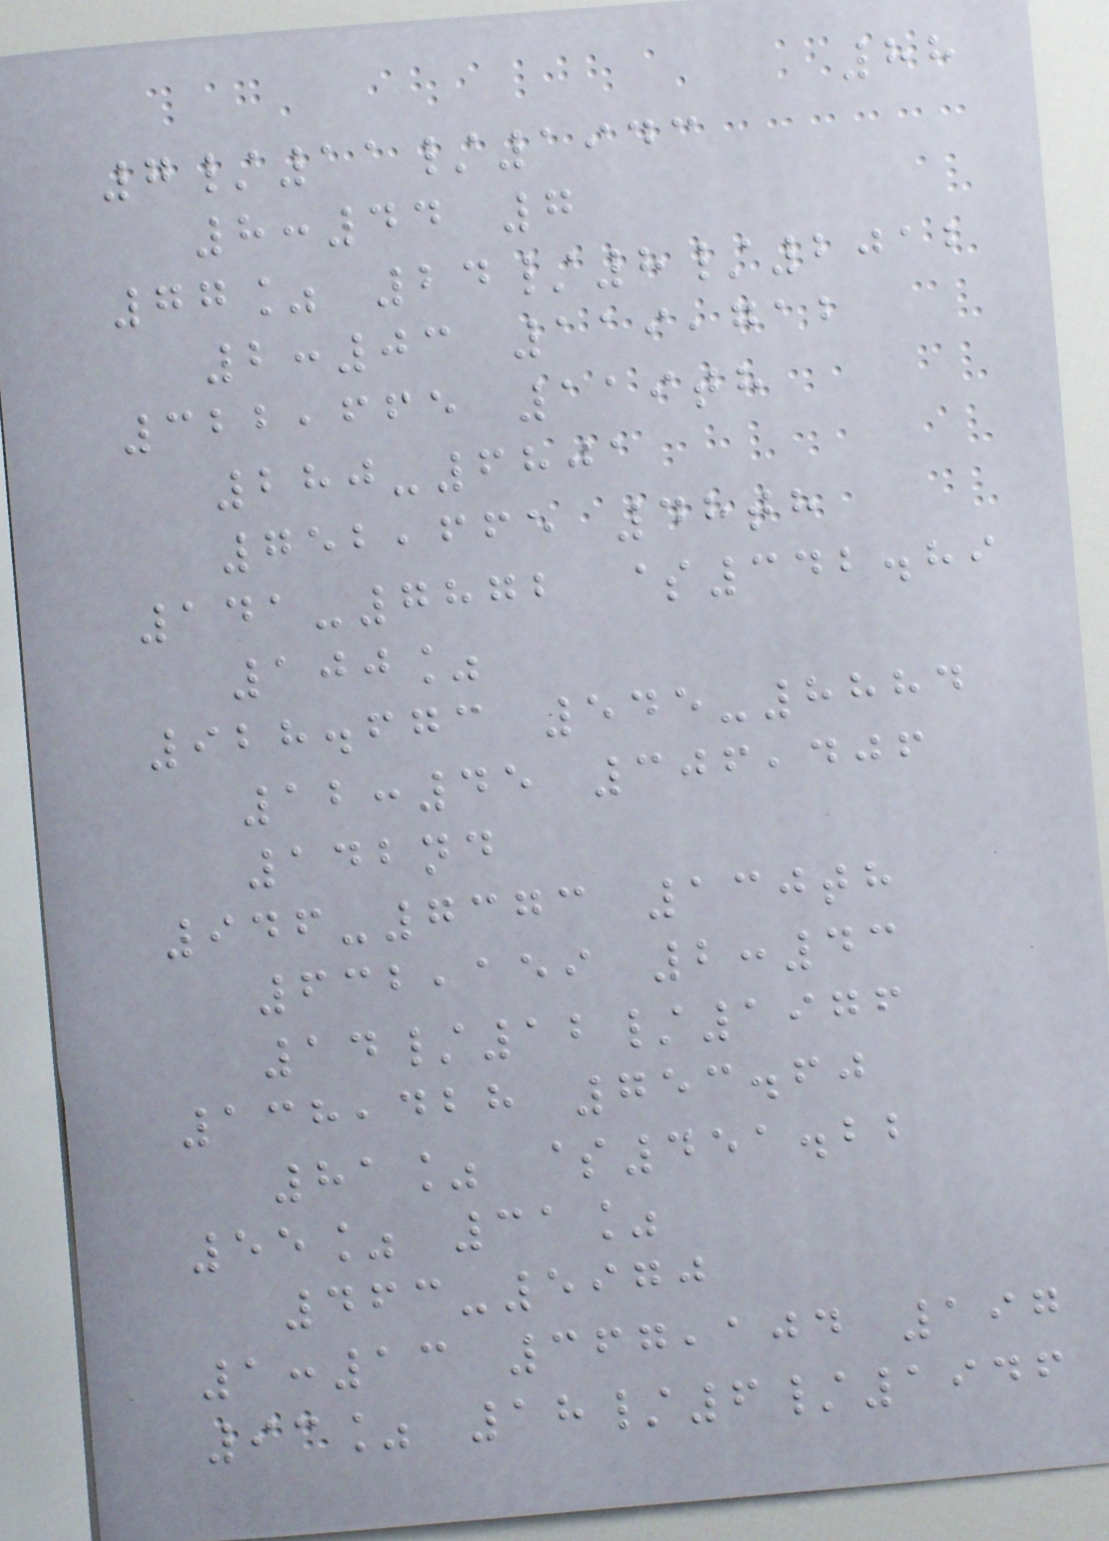88
7/11/1943
8:44 7
77% 24/8/2012
2:03 119,712
322,665 119th
280-6801
752,665 48th
141-7872 $342.89
100%
928.673 545-8884
12:45 306,406
142nd
946-7373 130th
632,159 2:43
14/12/1976
138,428 753.60
81% $451.22
55% 31%
463-5970
1:13 367,104 197
93% 18/6/1946
